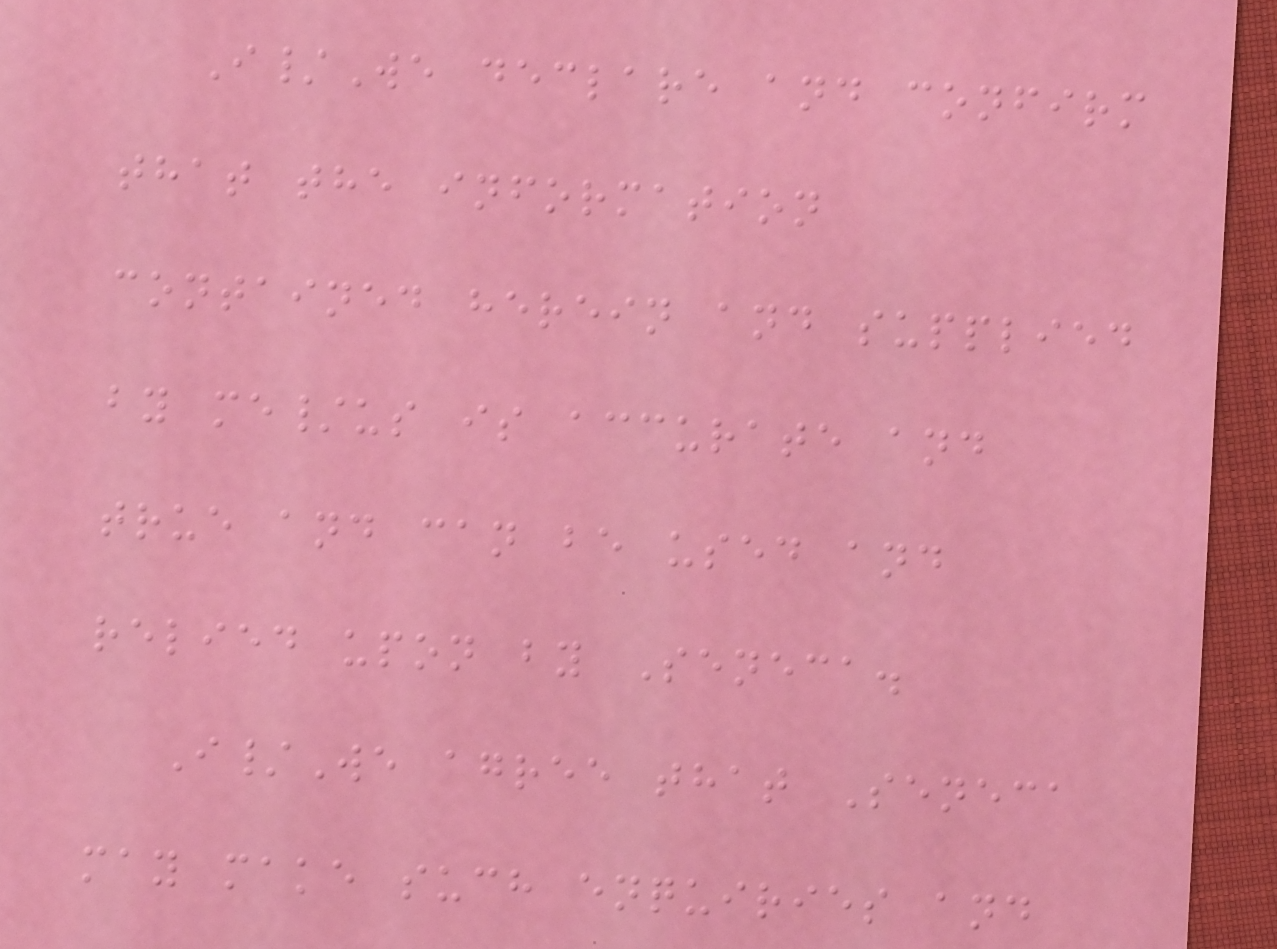I/We declare and confirm
that the information
contained herein and supplied
by me/us is accurate and
true and can be used and
relied upon by Seneca.
I/We agree that Seneca
may make such enquiries and
